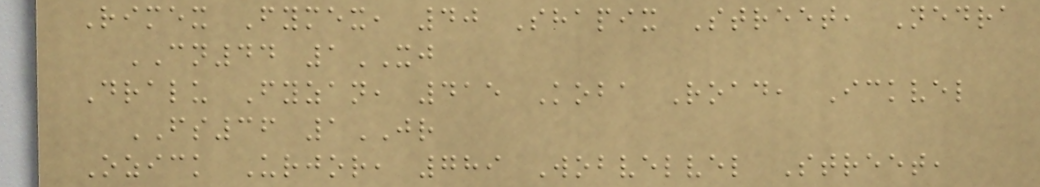Rimex Fymex, 40 Shapix Street, Nedra
CN44 1XJ
Dralu Fyzan, 415 Koba Road, Ickvel
FS36 1JR
Ozick Urjor, 789 Wobvelvel Street,
